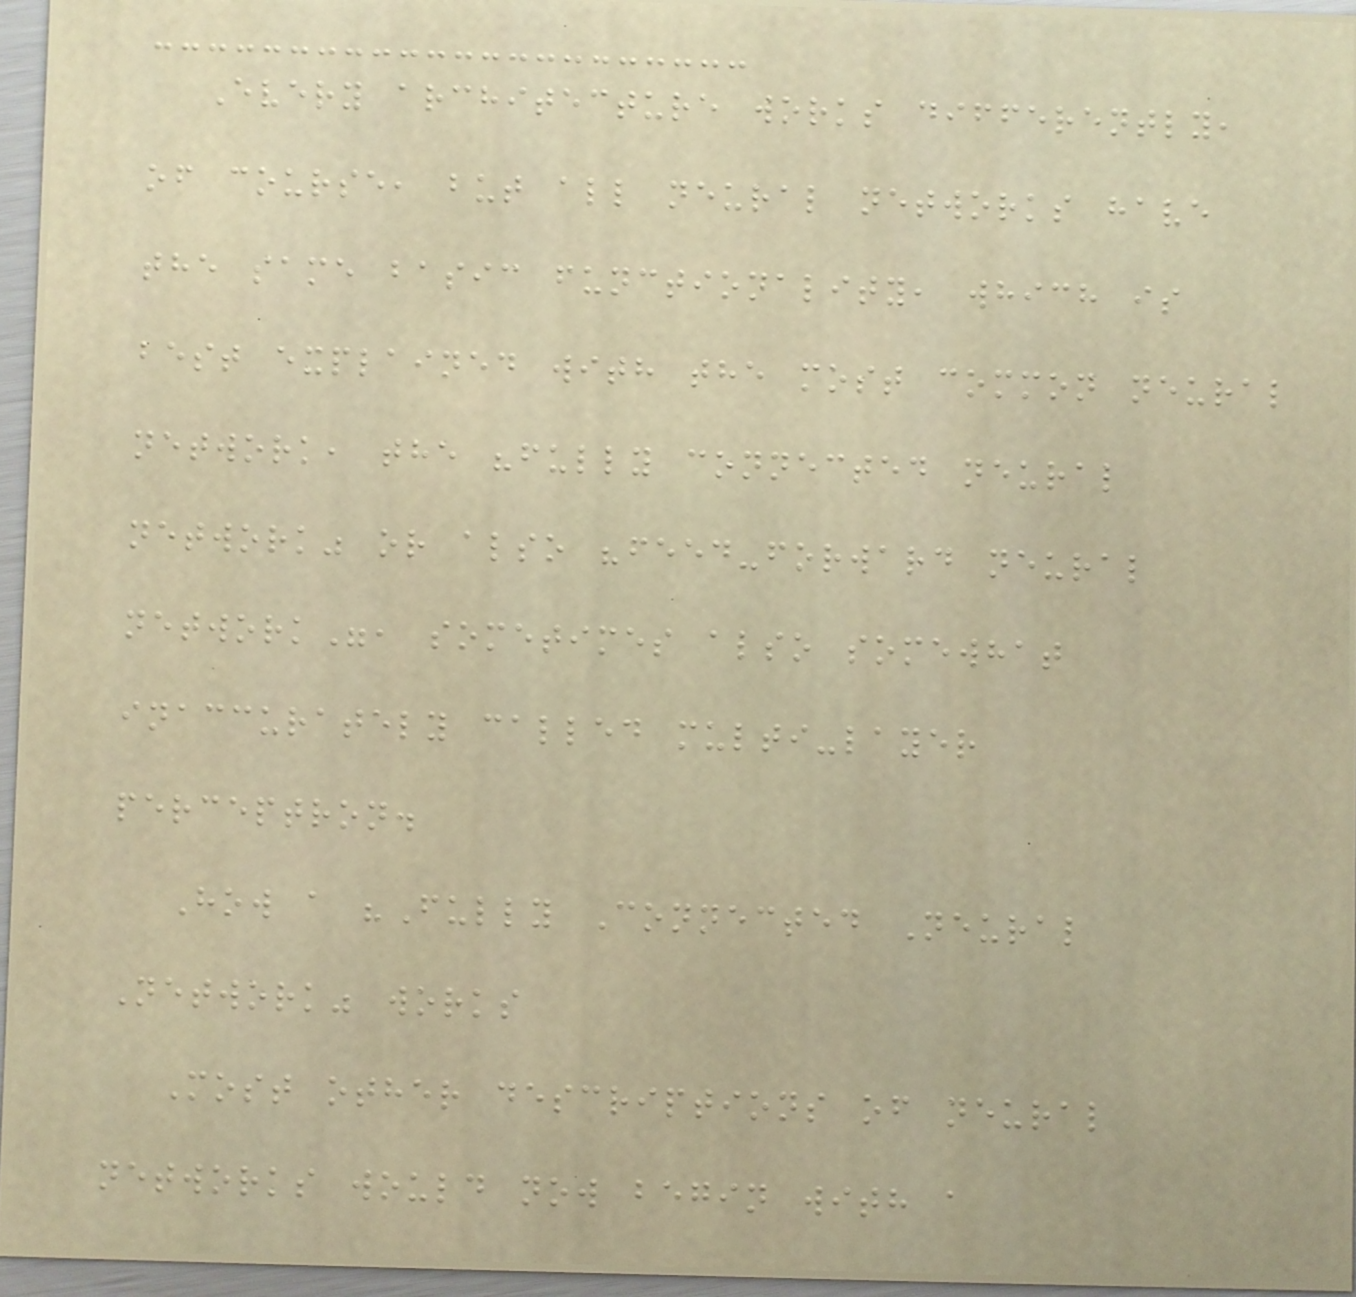Every architecture works differently,
of course, but all neural networks have
the same basic functionality, which is
best explained with the most common neural
network, the "fully connected neural
network" or also "feed-forward neural
network", sometimes also somewhat
inaccurately called multi-layer
perceptron.
How a "Fully Connected Neural
Network" works
Most other descriptions of neural
networks would now begin with a
